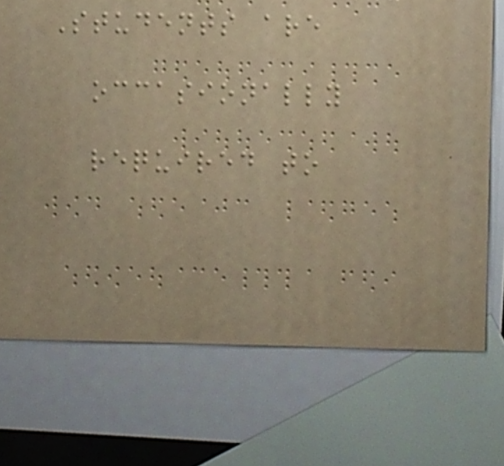Students are
occasionally
required to
